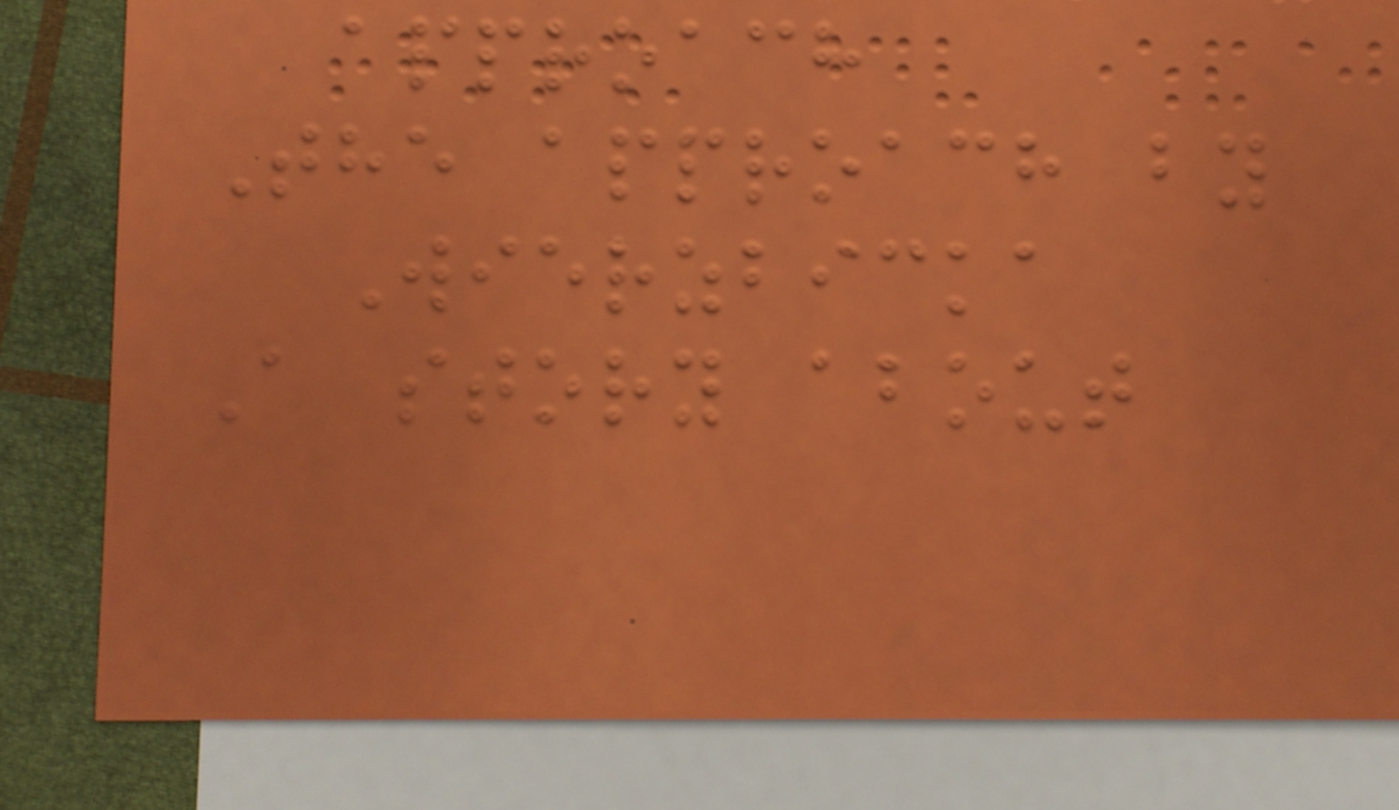approach
The approach by
Wierzbicka
A story about
